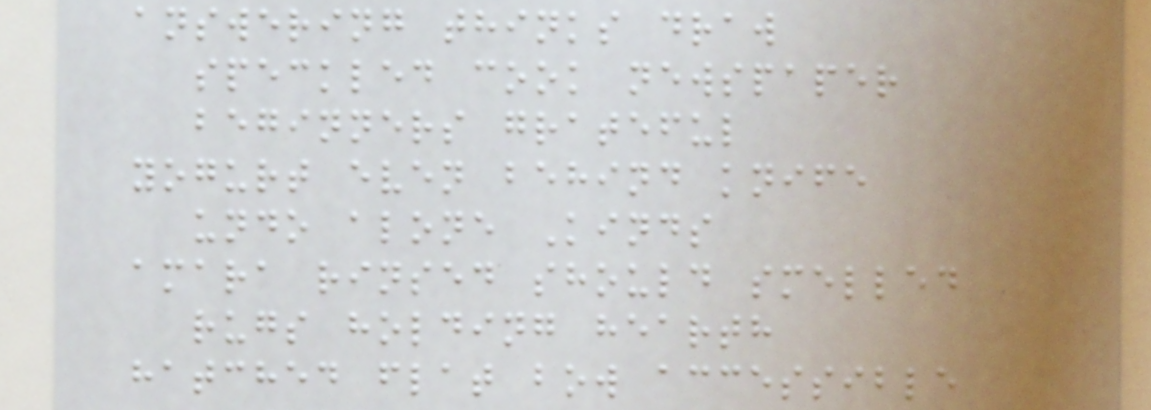answering thinks draw
speckled cook newspaper
beginners grateful
yogurt even behind knife
undo alone Kinds
amara rinsed should smelled
rugs holding hearth
hatched flat bow accessible
